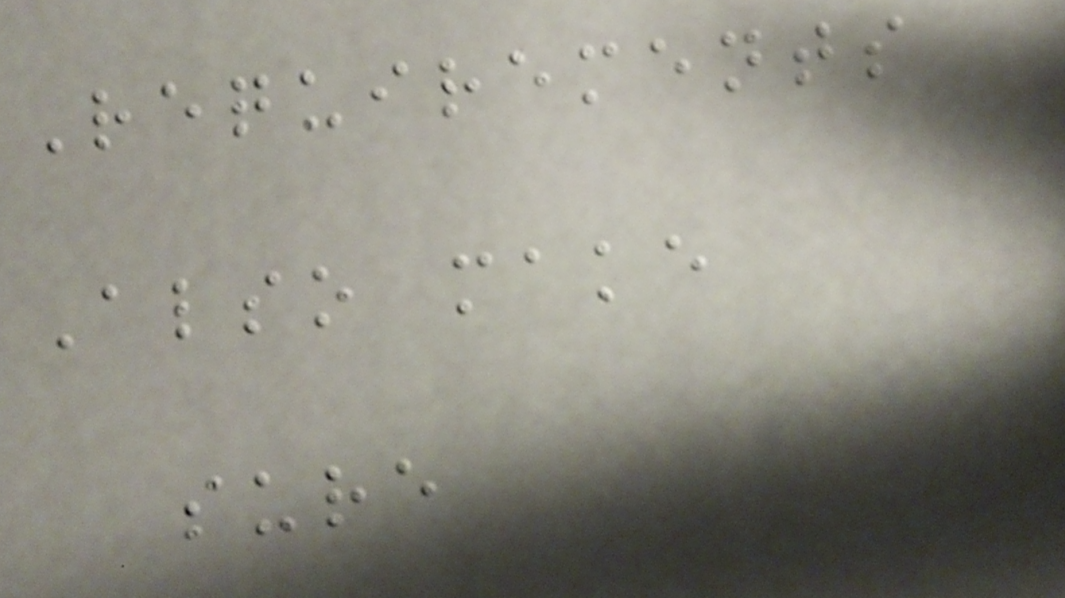Requirements
Also make
sure
